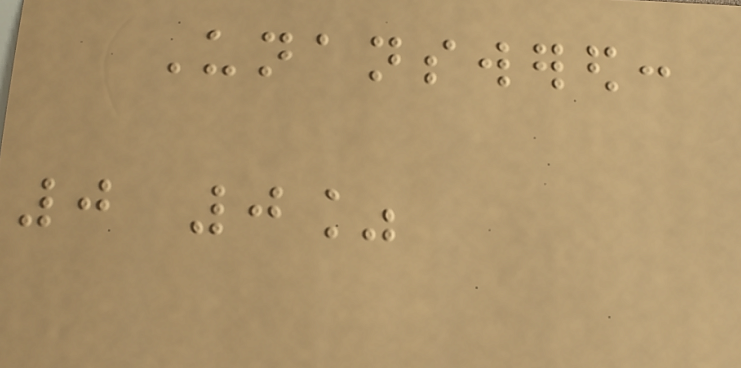Unanswered:
0 0%
